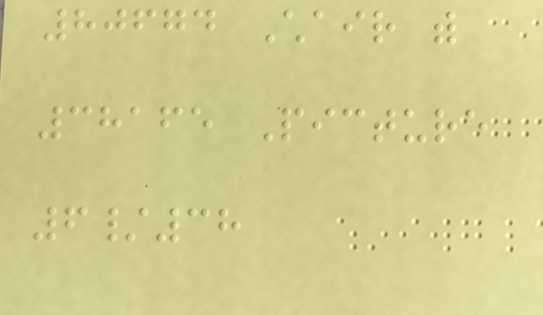80674 Chair with
38165 Picture
6/38
